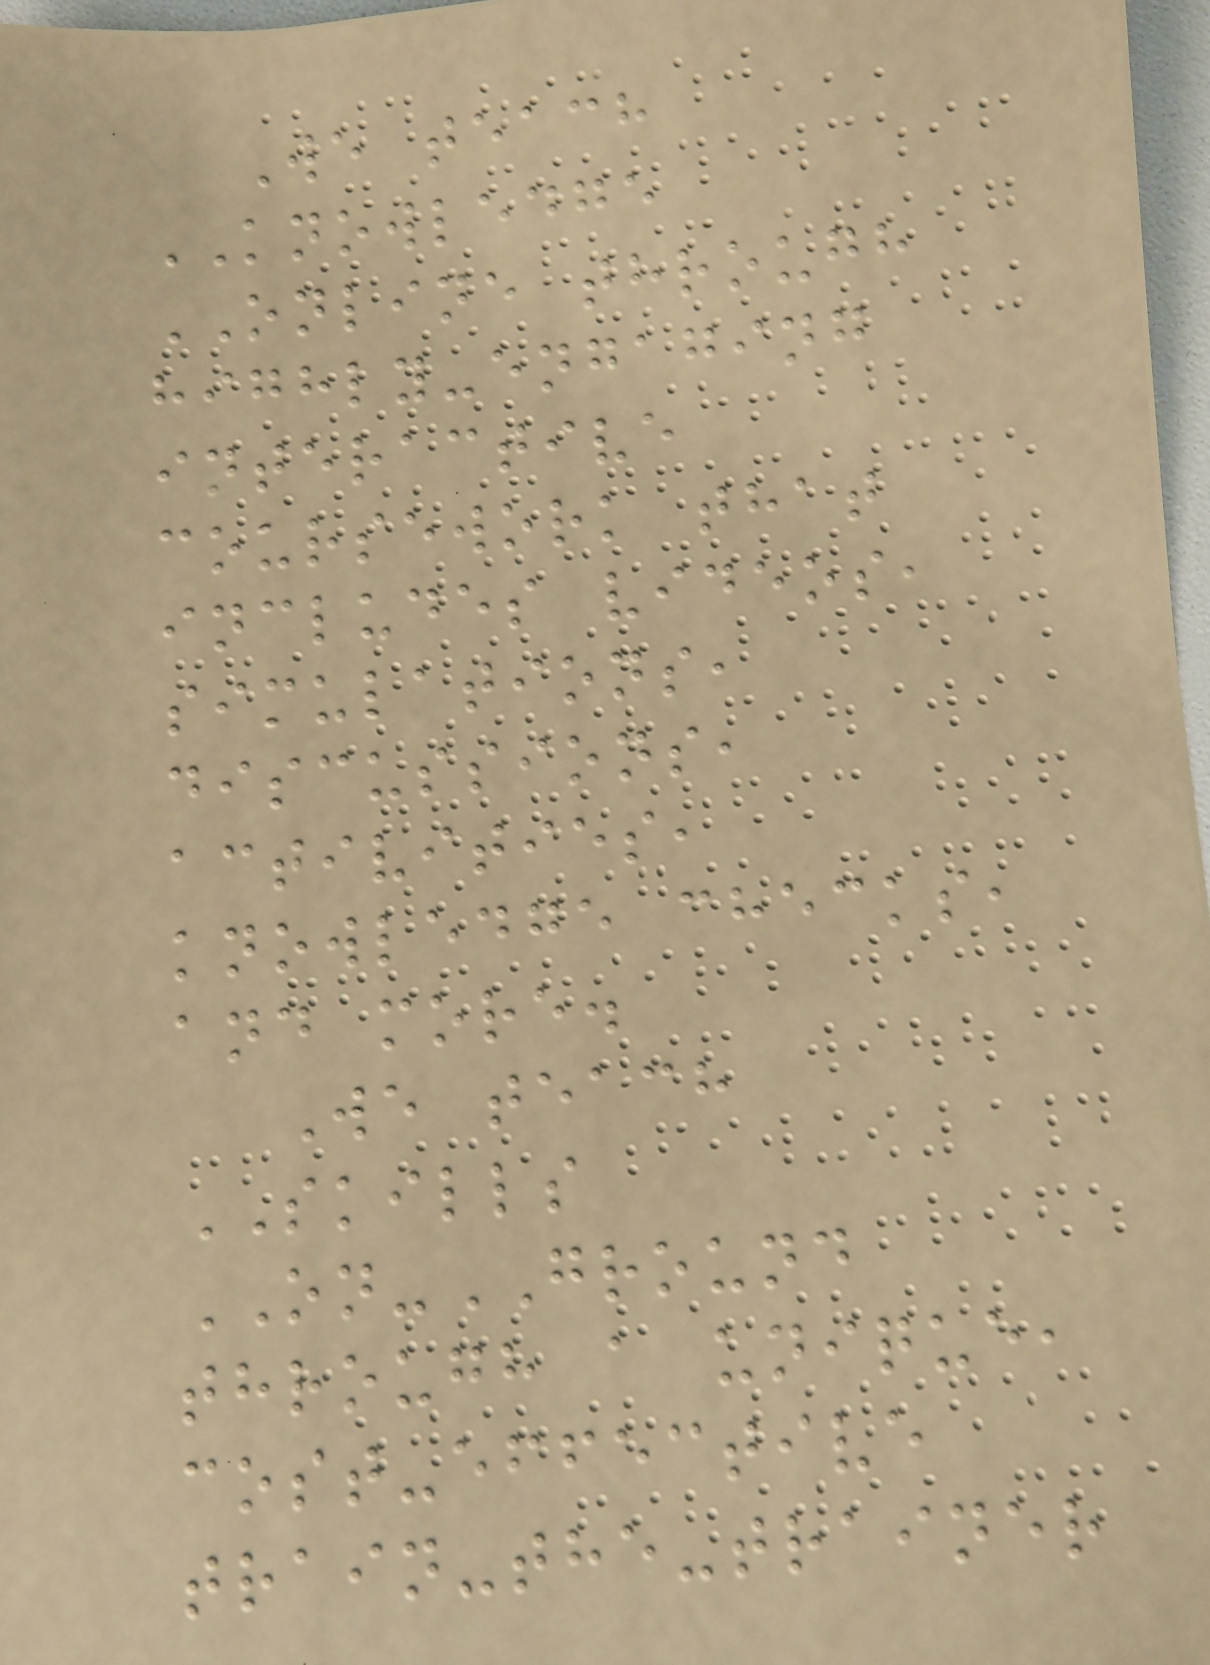We teach
KNOWLEDGE
ONLINE through
highly-engaging
interactive
coursework that
includes videos,
simulations,
discussions,
activities,
knowledge checks,
and more.
We teach
SKILLS
ON-GROUND
through a unique,
cost-effective
train-the-trainer
